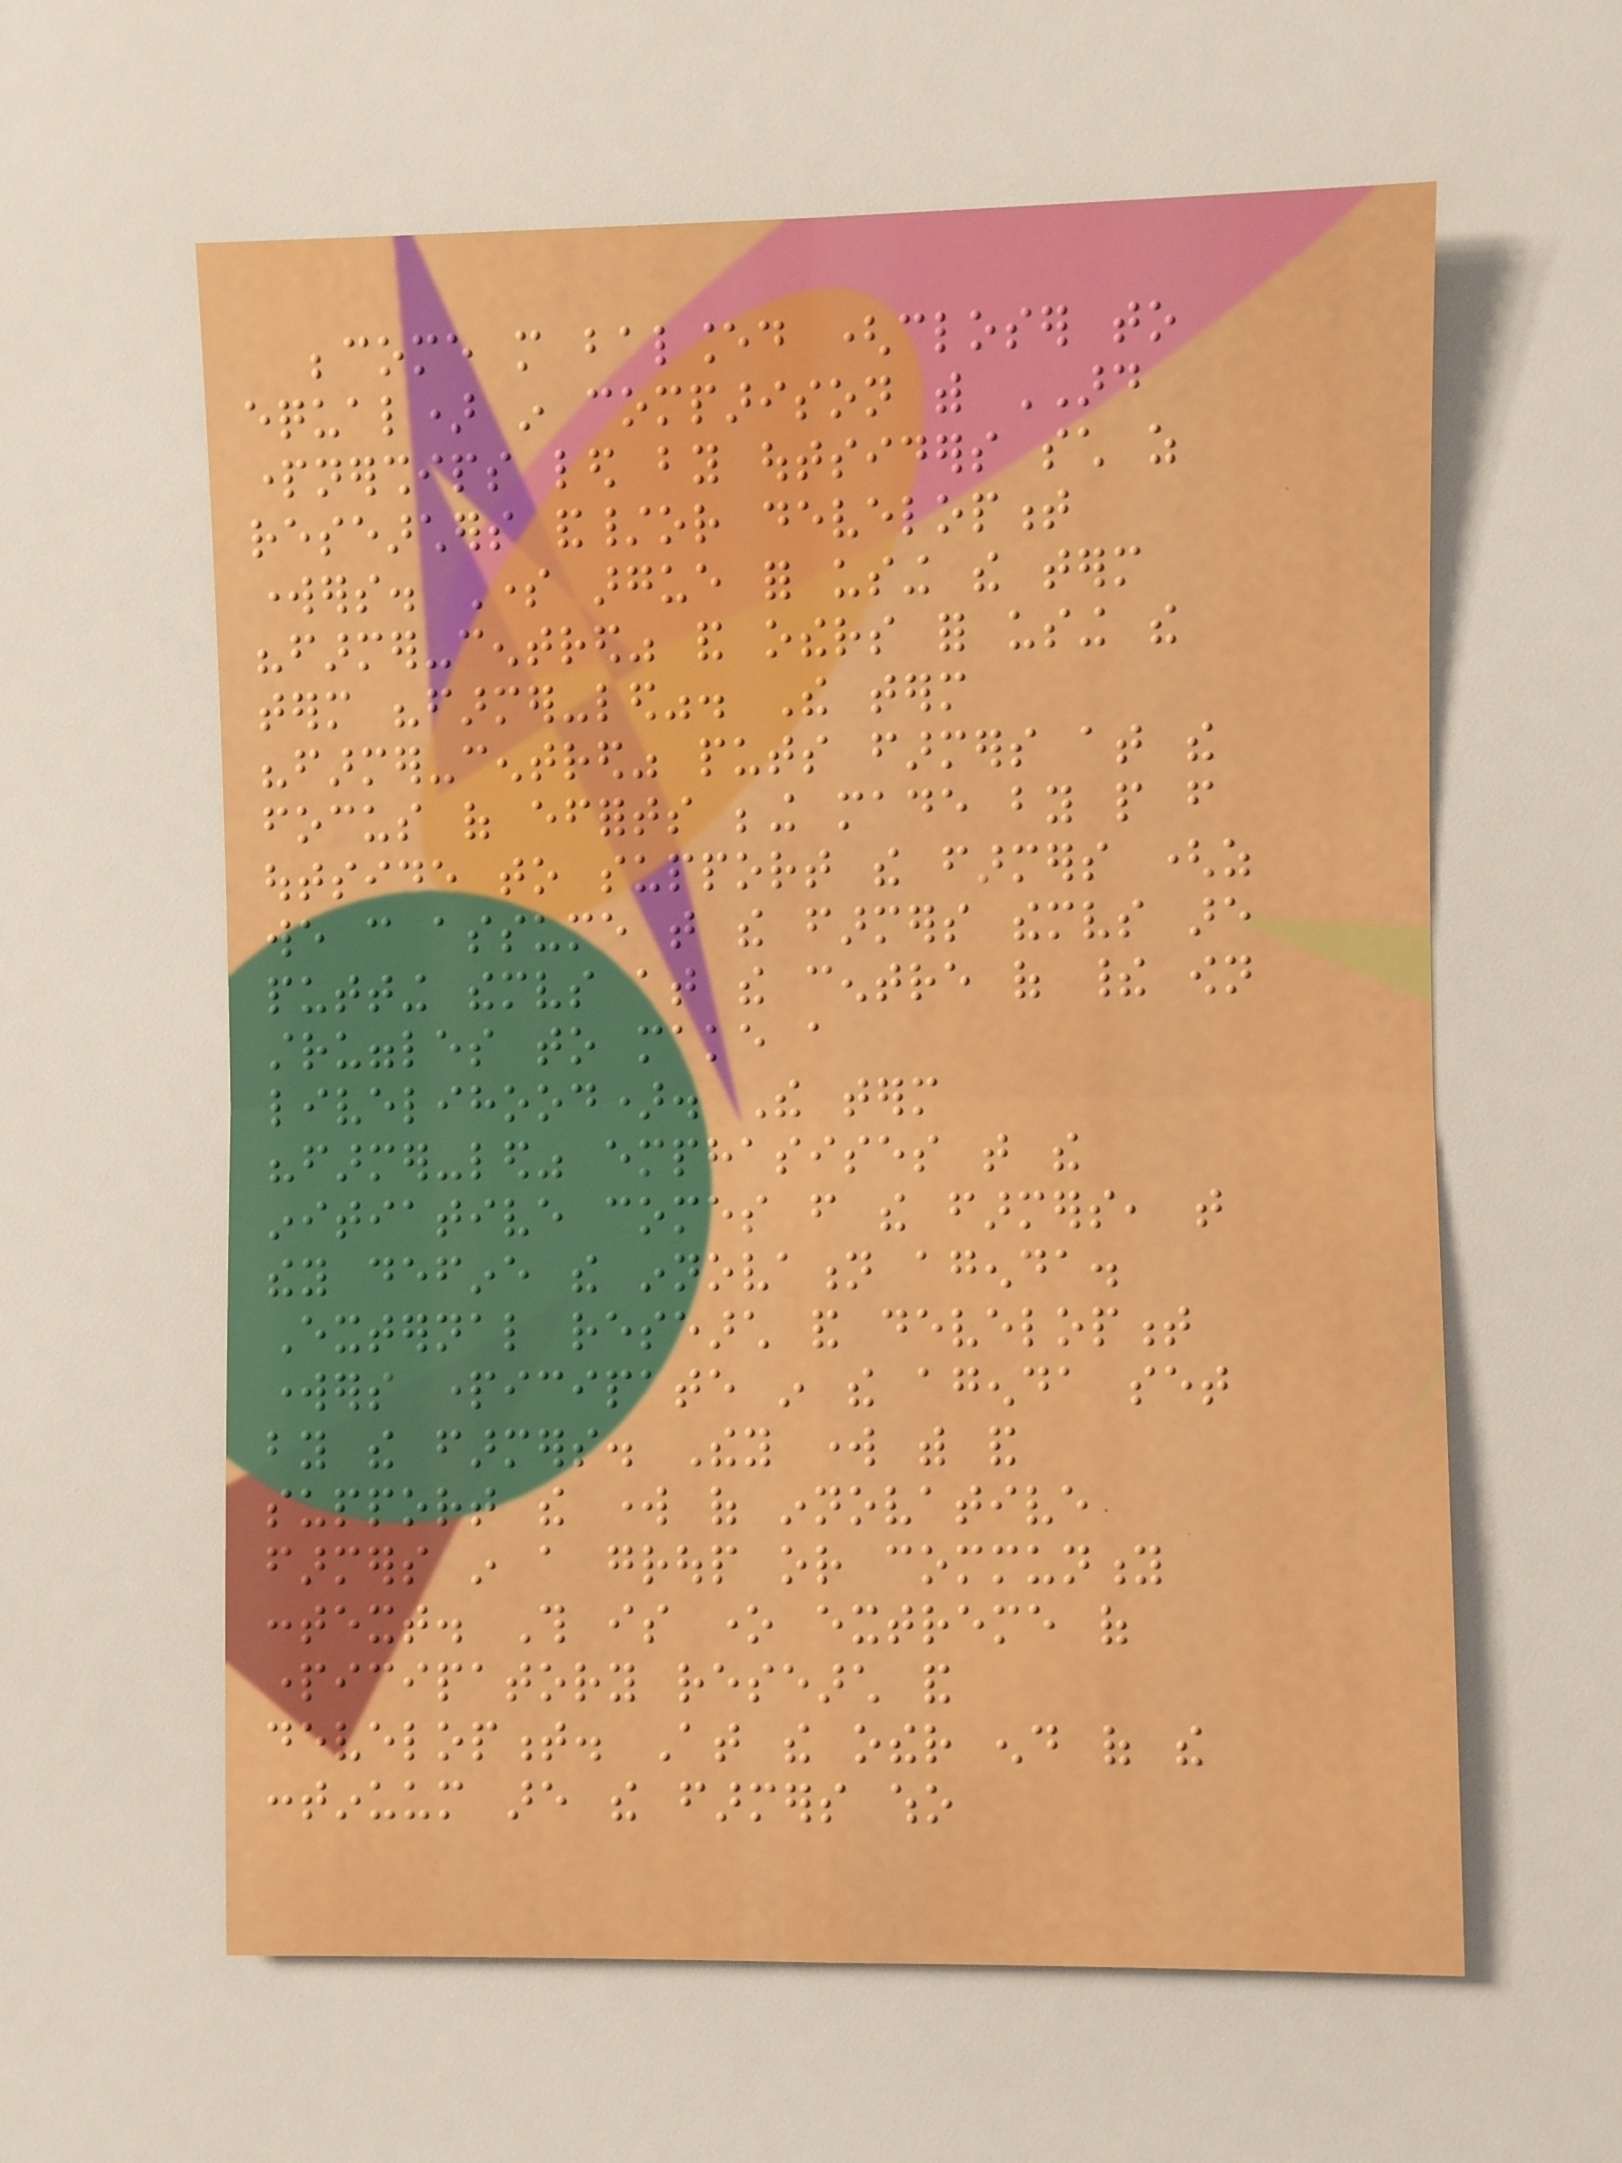become more balanced (closer to
equal) in comparison with ARD
partnerships led by outsiders such as
researchers and/or development
workers. Some argue for using the term
"farmer-centred" and others for using the
term "farmer-led". The term
"farmer-centred" puts farmers at the
focus of efforts being made by people from
outside to support the farmers (as
we can assume that the farmers themselves are
putting themselves at the centre of their own
struggles to make a
livelihood). The term
"farmer-led" emphasises that the
initiative comes from the farmers, that
they define the innovation agenda.
External research and development
workers participate in the agenda set
by the farmers. They work with and
support the work of innovative
farmers in a group or community
context. This is one extreme of
participatory research and
development. At the other end of the
continuum are the farmers who
